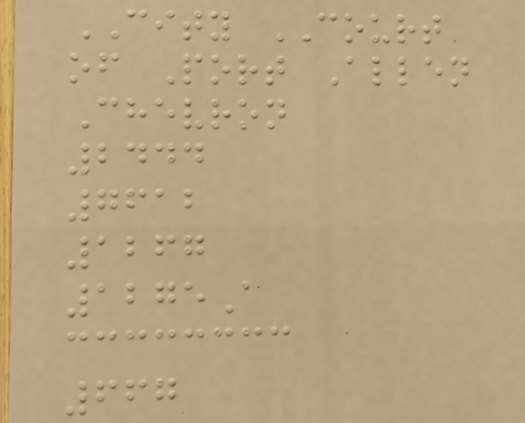CITY COURT
of Port Allen
Chevron
2444
7612
1267
1275A
667
